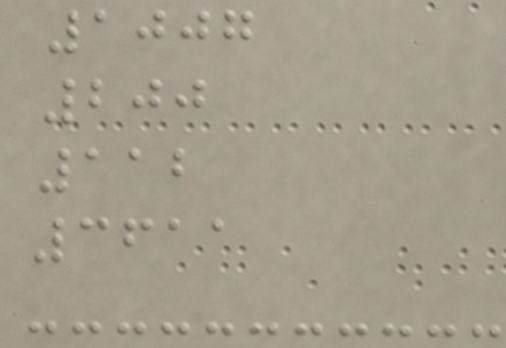1007
200
112
3611
